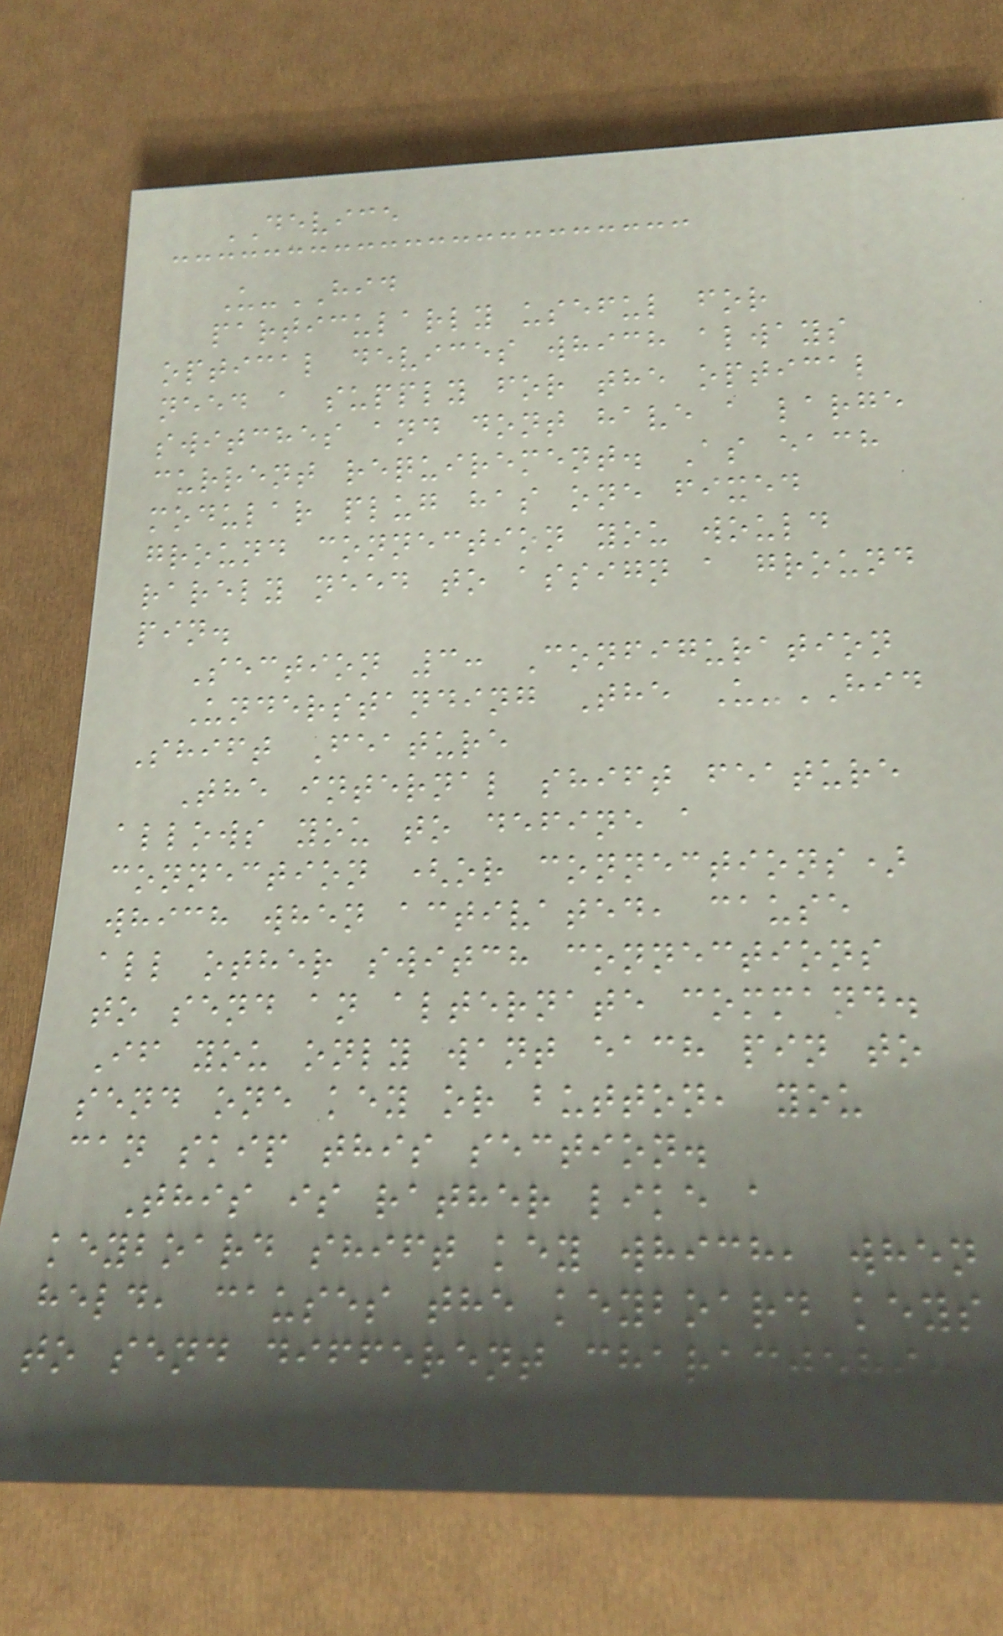DEVICE
U-HID
particularly useful for
optical devices which always
need a supply for the optical
switches and dont have a large
current requirement. As each
modular plug has one fixed
ground connection you would
rarely need to assign a ground
pin.
Section 3: Configuration
Understanding The U-HID
Shift Feature
The internal shift feature
allows you to define a
connection (or connections)
which when activated, cause
all other switch connections
to send an alternate command.
If you only want each pin to
send one key or button, you
can skip this section.
This is rather like a
keyboard shift key which, when
held, causes the keyboard keys
to send different characters.
